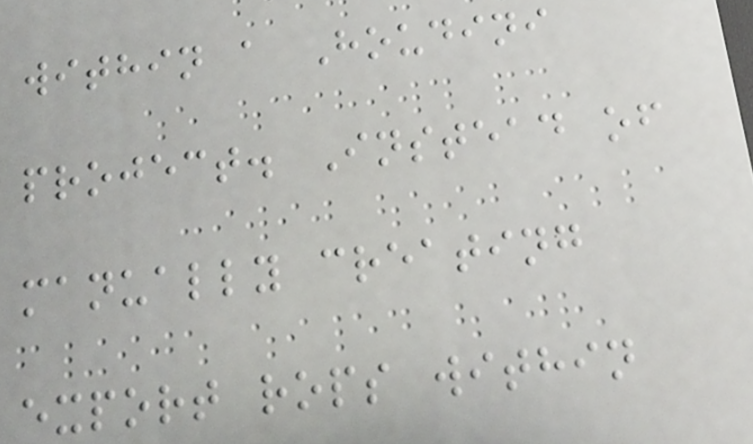within a Houdini
project. Instead of
manually creating
export rops within
